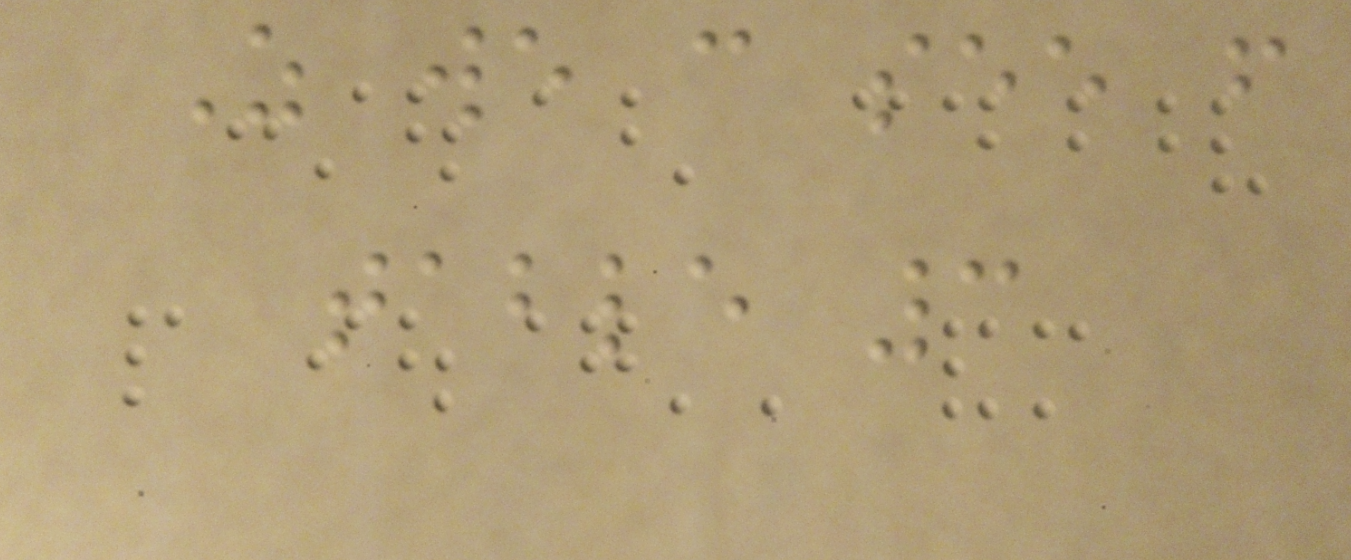As we can see from
table 3
